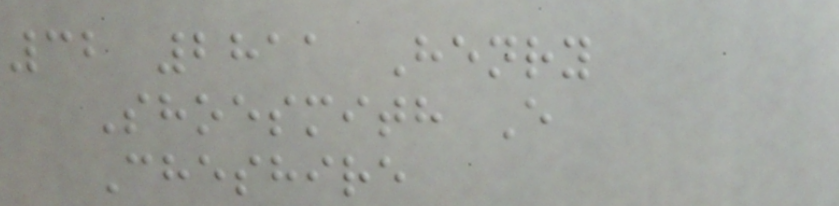32 2811 Henry
Shoesmith E
Cheshire
